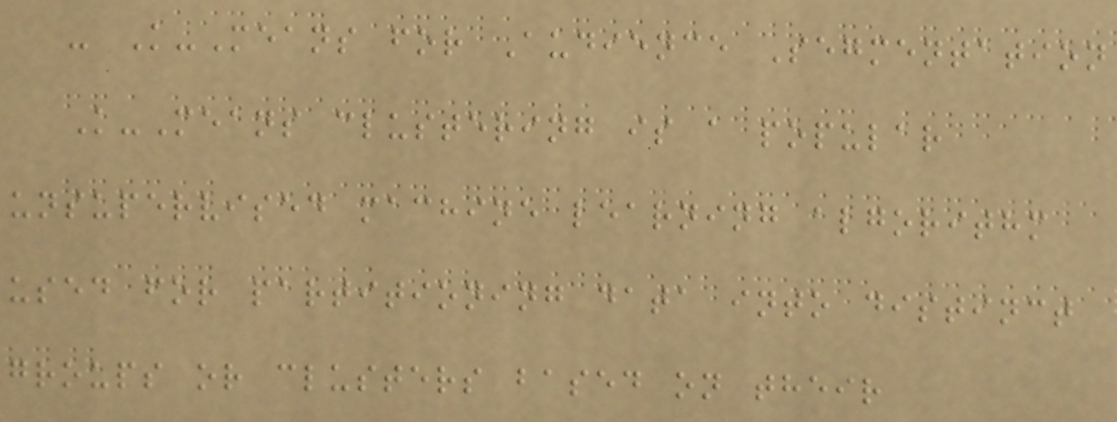- K-Means for Audience Segmentation
K-Means clustering is a popular
unsupervised machine learning algorithm
used for partitioning data into distinct
groups or clusters based on their
